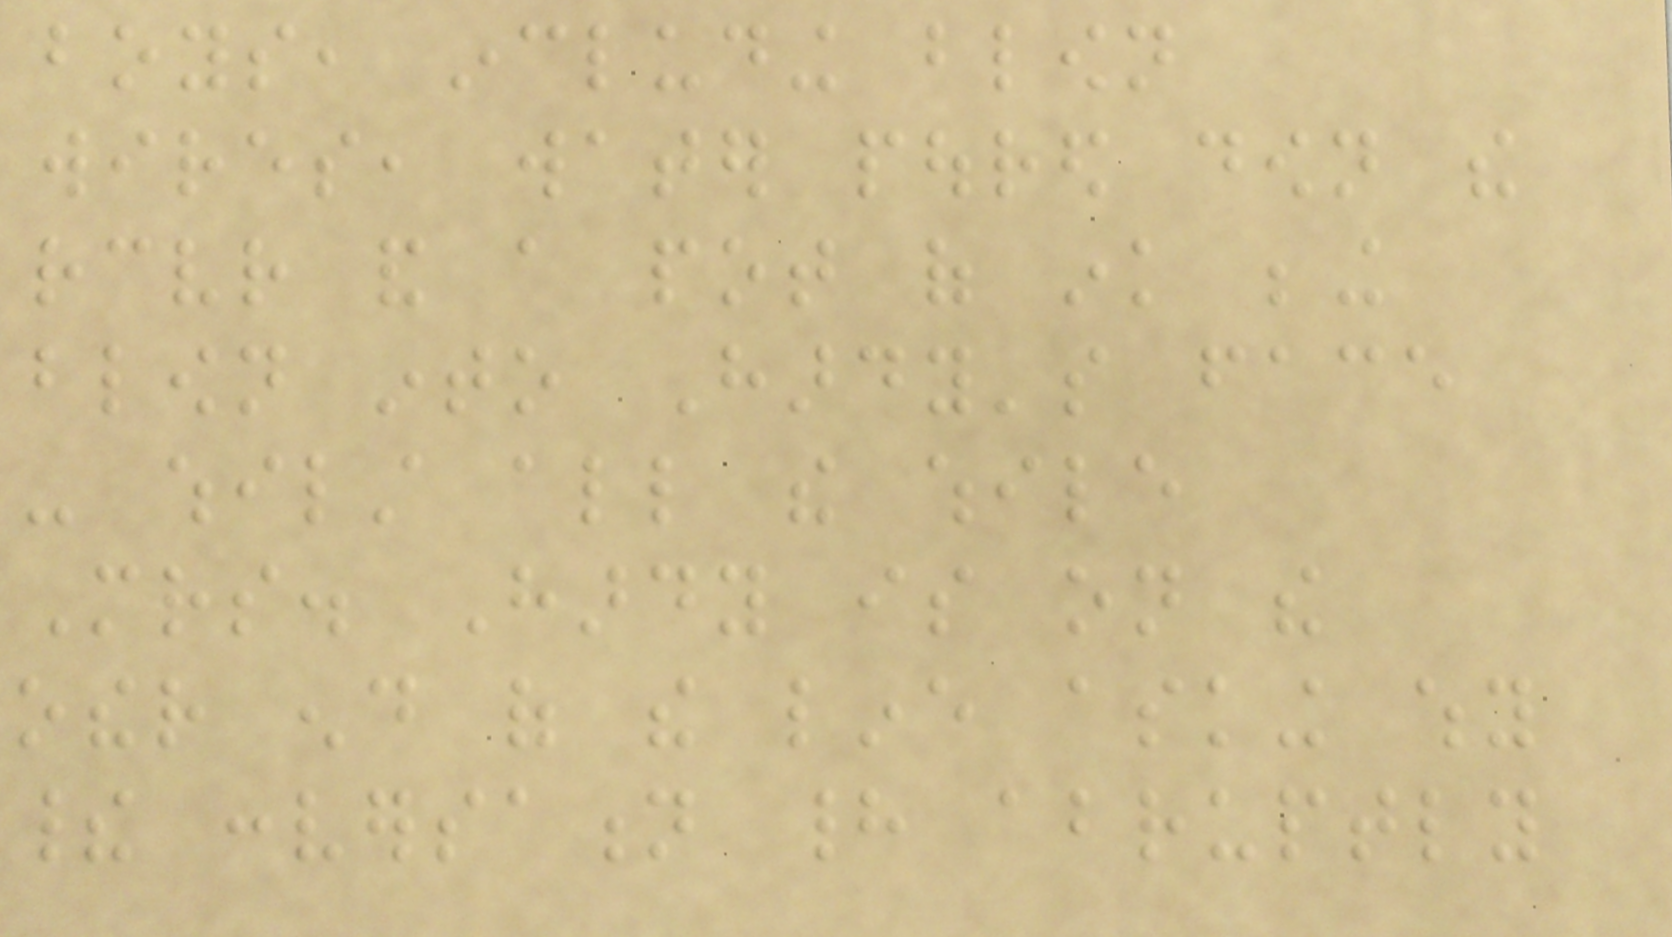boys, including blown
wires, water poured down the
receiver and a pot of ink being
blown into Hardy's face
- whilst all the while
Mrs. Hardy is on the
other end of the line asking why
their conversation had abruptly
